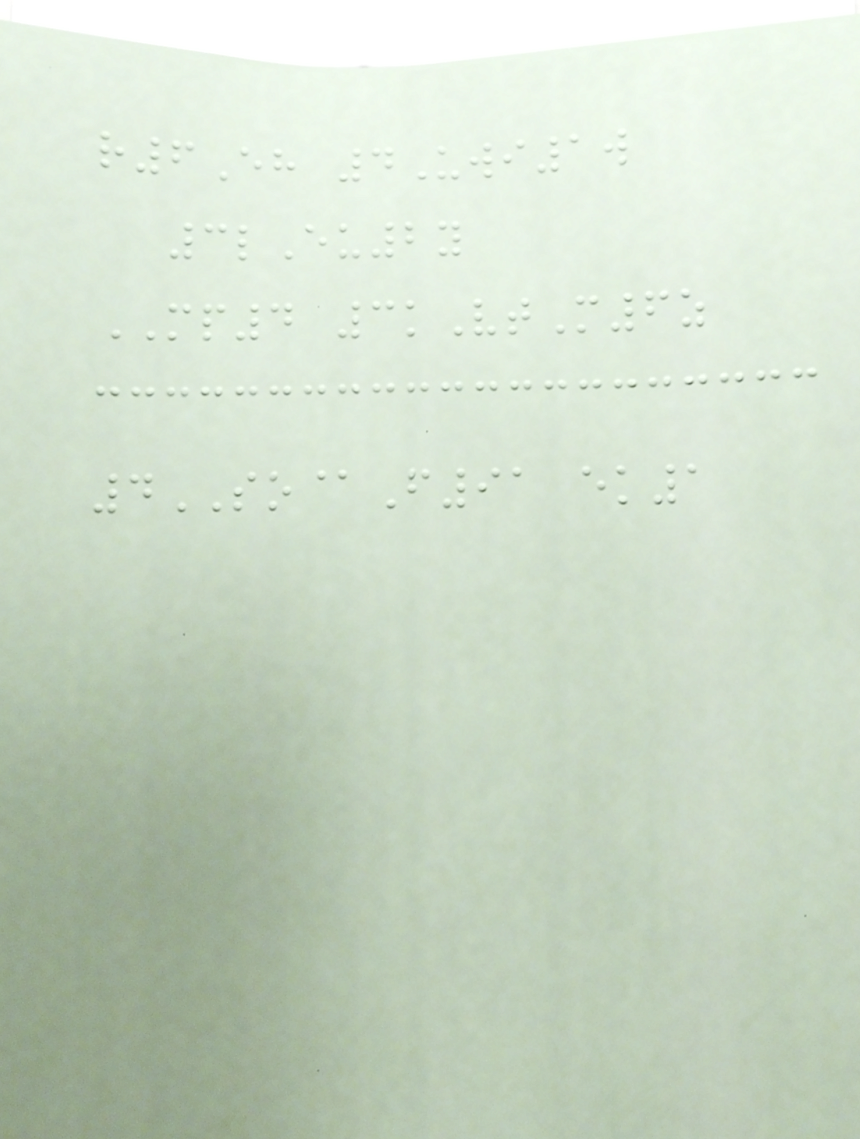r6Eh 4Uwi1w
3lEu2y
MP4 3kVtM6z
4SO@F91 ek1
